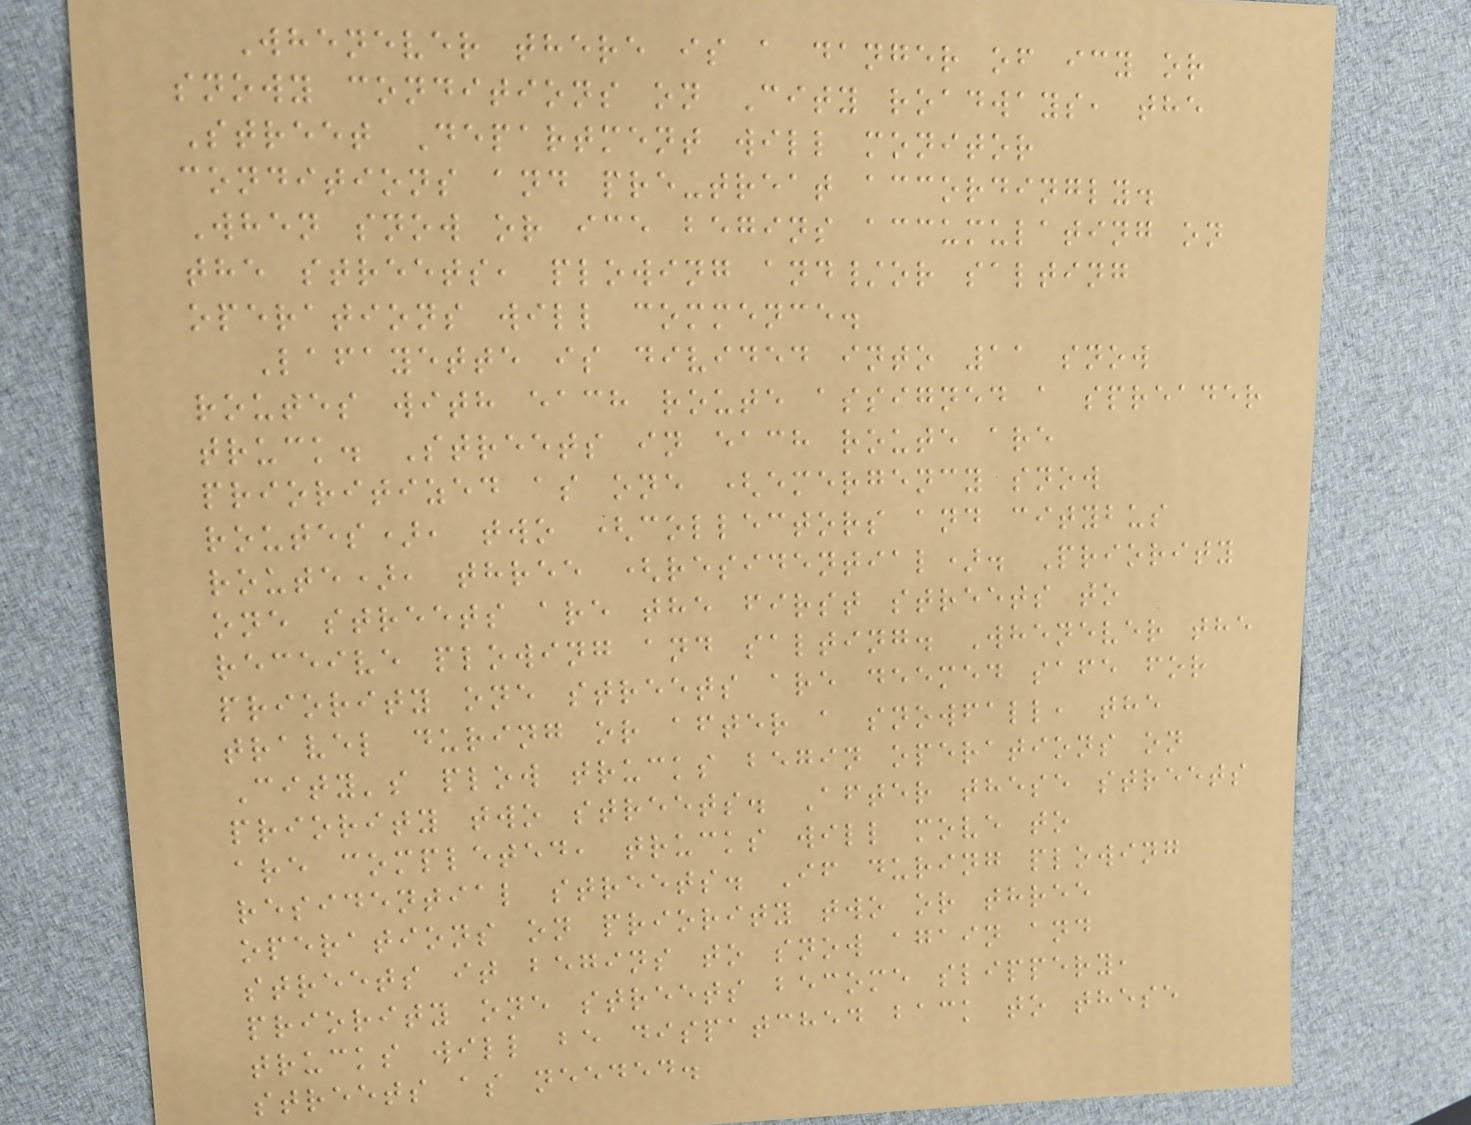Whenever there is a danger of icy or
snowy conditions on City roadways, the
Street Department will monitor
conditions and pre-treat accordingly.
When snow or ice begins accumulating on
the streets, plowing and/or salting
operations will commence.
Lafayette is divided into 11 snow
routes with each route assigned a spreader
truck. Streets in each route are
prioritized as one (emergency snow
routes), two (collectors and citybus
route), three (residential). Priority
one streets are the first streets to
receive plowing and salting. Whenever the
priority one streets are deemed safe for
travel during or after a snowfall, the
City's plow trucks begin operations on
priority two streets. After these streets
are completed, trucks will move to
residential streets. If during plowing
operations on priority two or three
streets it begins to snow again and
priority one streets become slippery,
trucks will be dispatched back to these
streets as needed.
